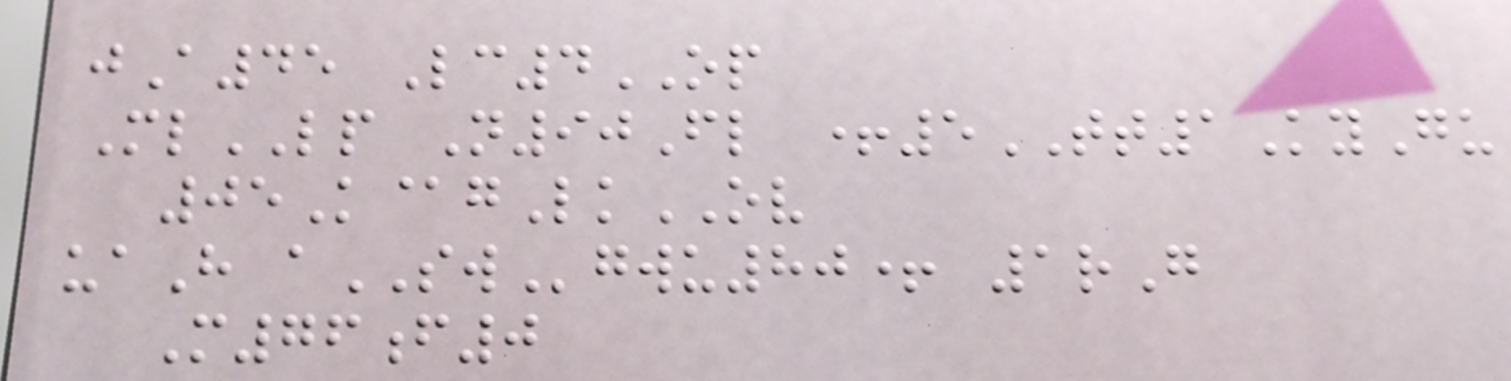jA45 Lc4OP
MlLP N90Fl +5TT1KyGu
05K@gLkOV
uaH aSWgwu80+ 1rG
M76f0
